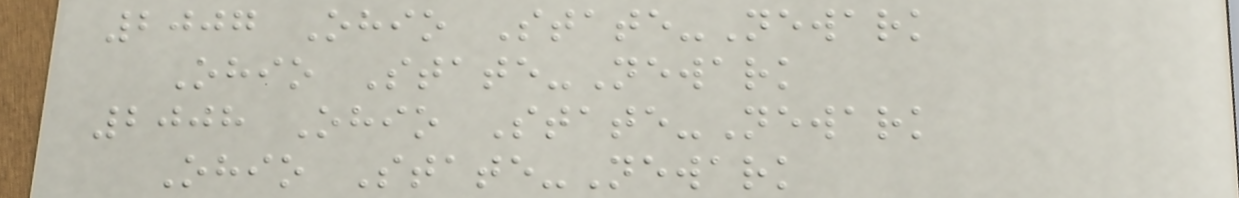2007 Ohio State-Newark
Ohio State-Newark
2008 Ohio State-Newark
Ohio State-Newark
